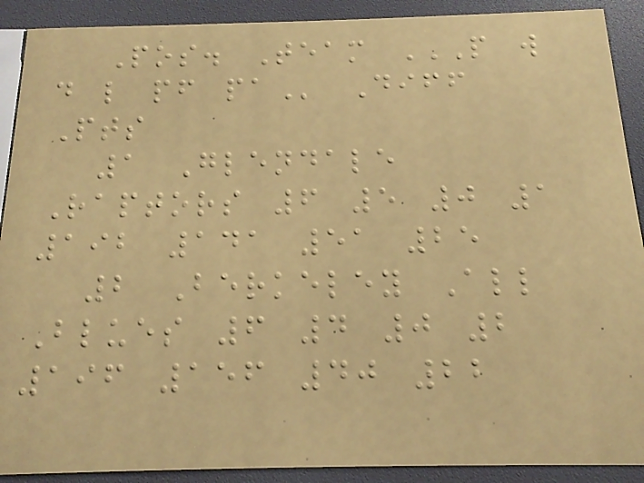Pos. Team P W
D L PF PA Diff
Pts
1 Glendale
Raptors 6 5 0 1
192 141 51 25
2 Berkeley All
Blues 6 4 0 2
196 156 40 22
